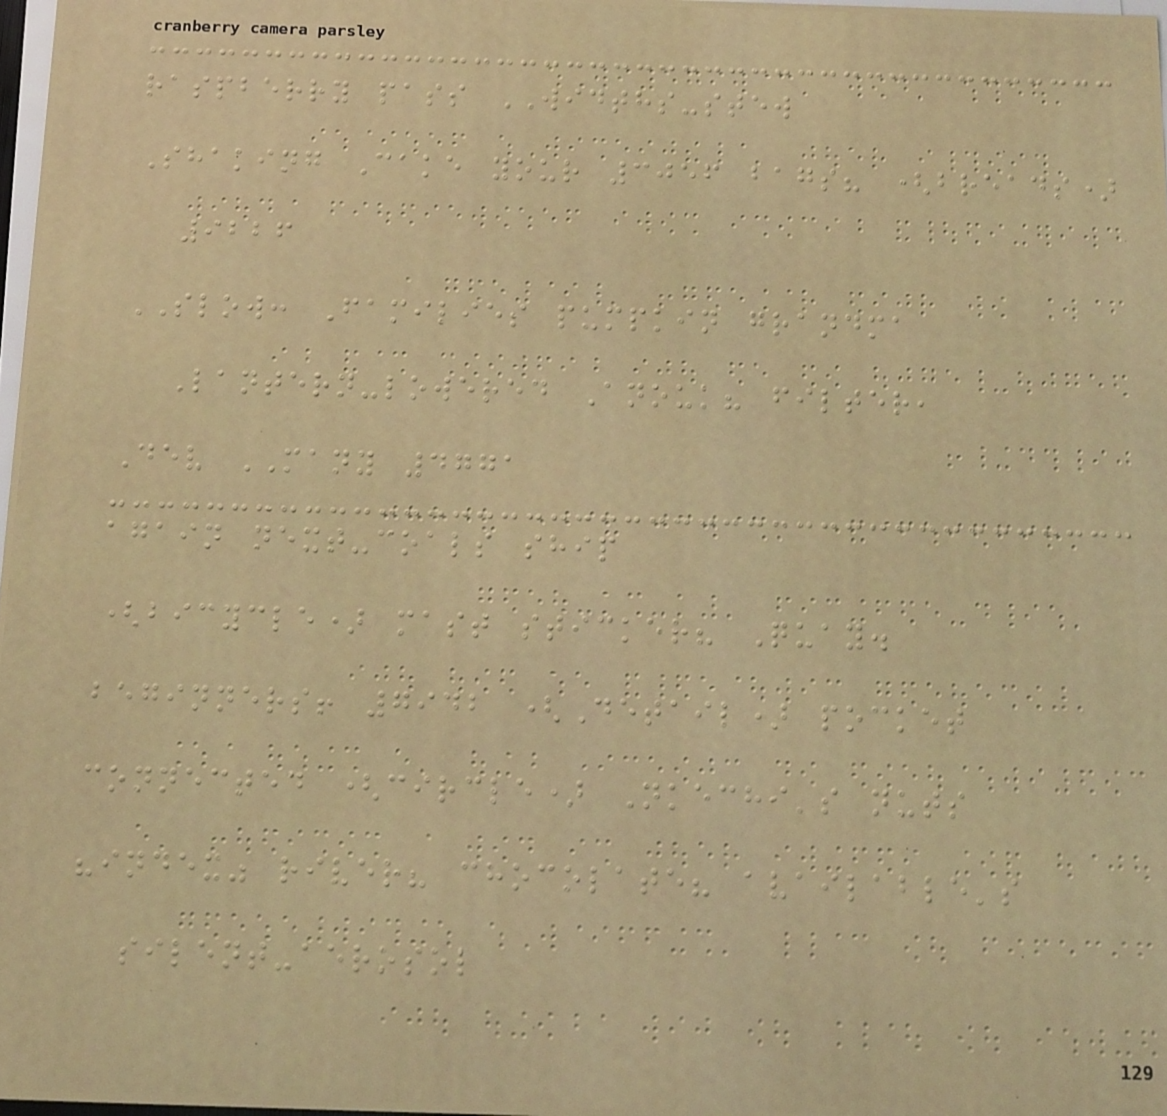raspberry pass WIDTHS-stew
Shaking Cake your 3056 bags? (breads)
9226
SLOW: Families pumpkin grandma
Lantern-lowered Anouk? filter,
Dev MANY 4771
again next-coals ship
(bicycle) mast sticker? Quay.
beginners! 7942 (Detail) pocket
connected (circle) Nkechi's nuts
"index" river? chocolate? available's
silent-aerosol
